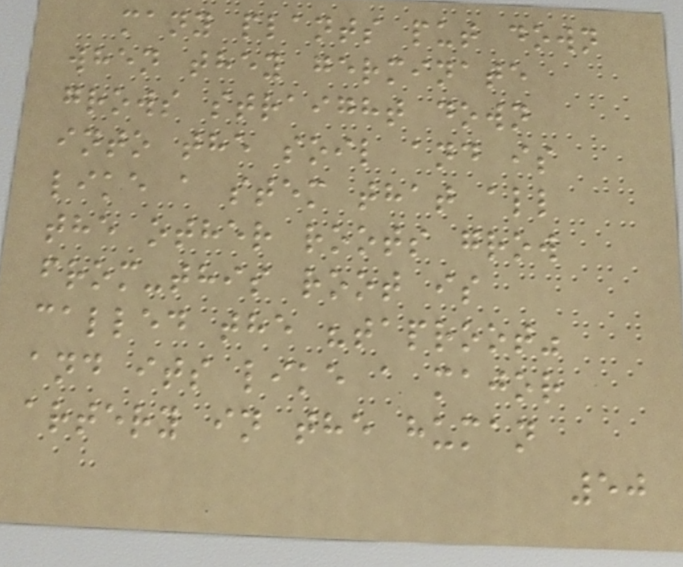many plants put down
when they germinate
grows straight down
into the soil and is
like a stem that all
the other roots grow
from-this root is
called the "taproot"
and its like a major
artery in the human
50
